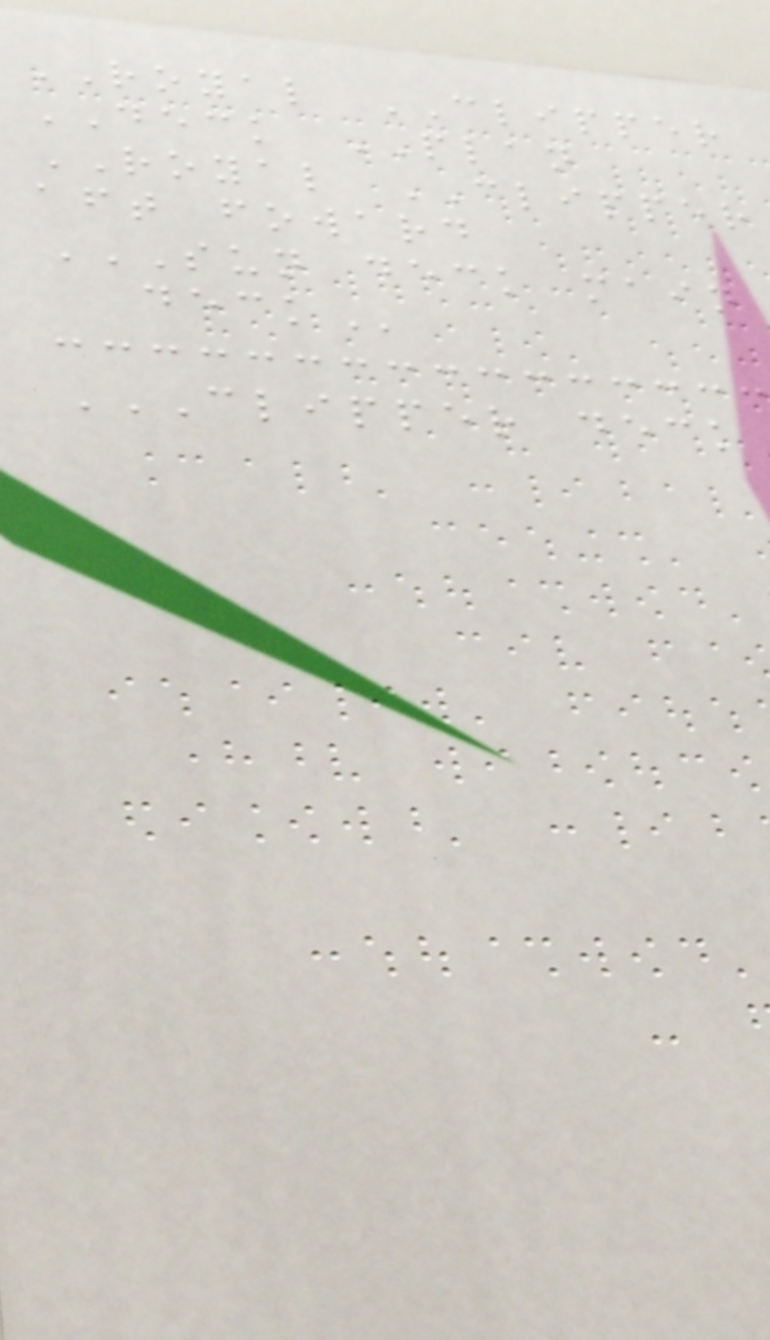ROYAL CLIPPER
DECK PLAN
ROYAL CLIPPER
aft foward
SUN DECK MAIN
DECK
CLIPPER DECK
